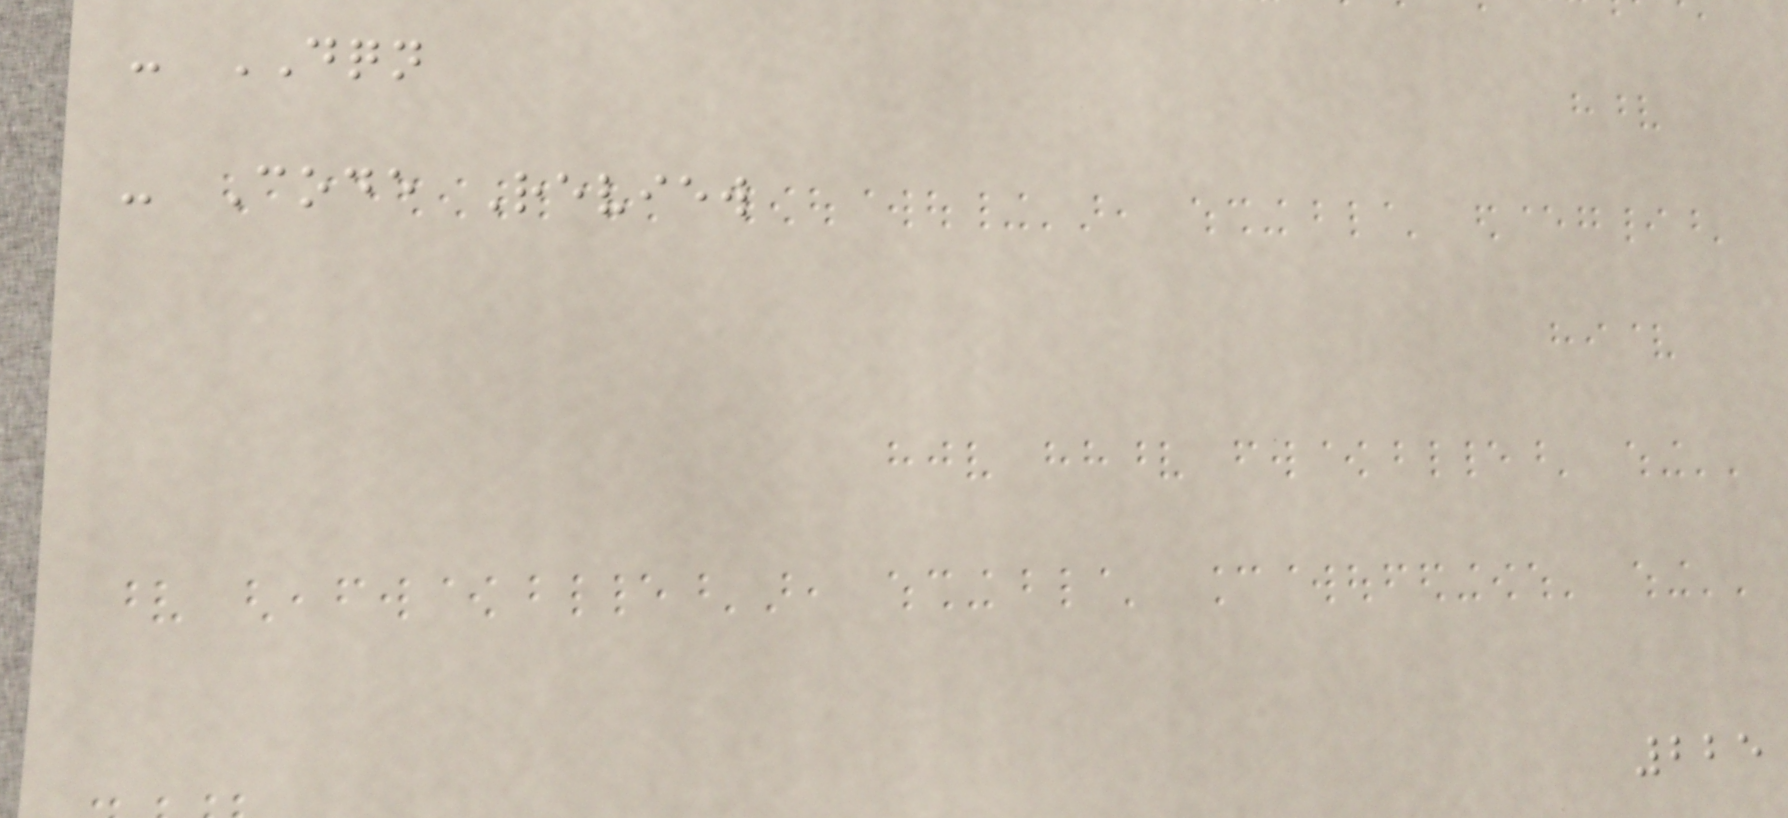- DQN
- Code Review
225
